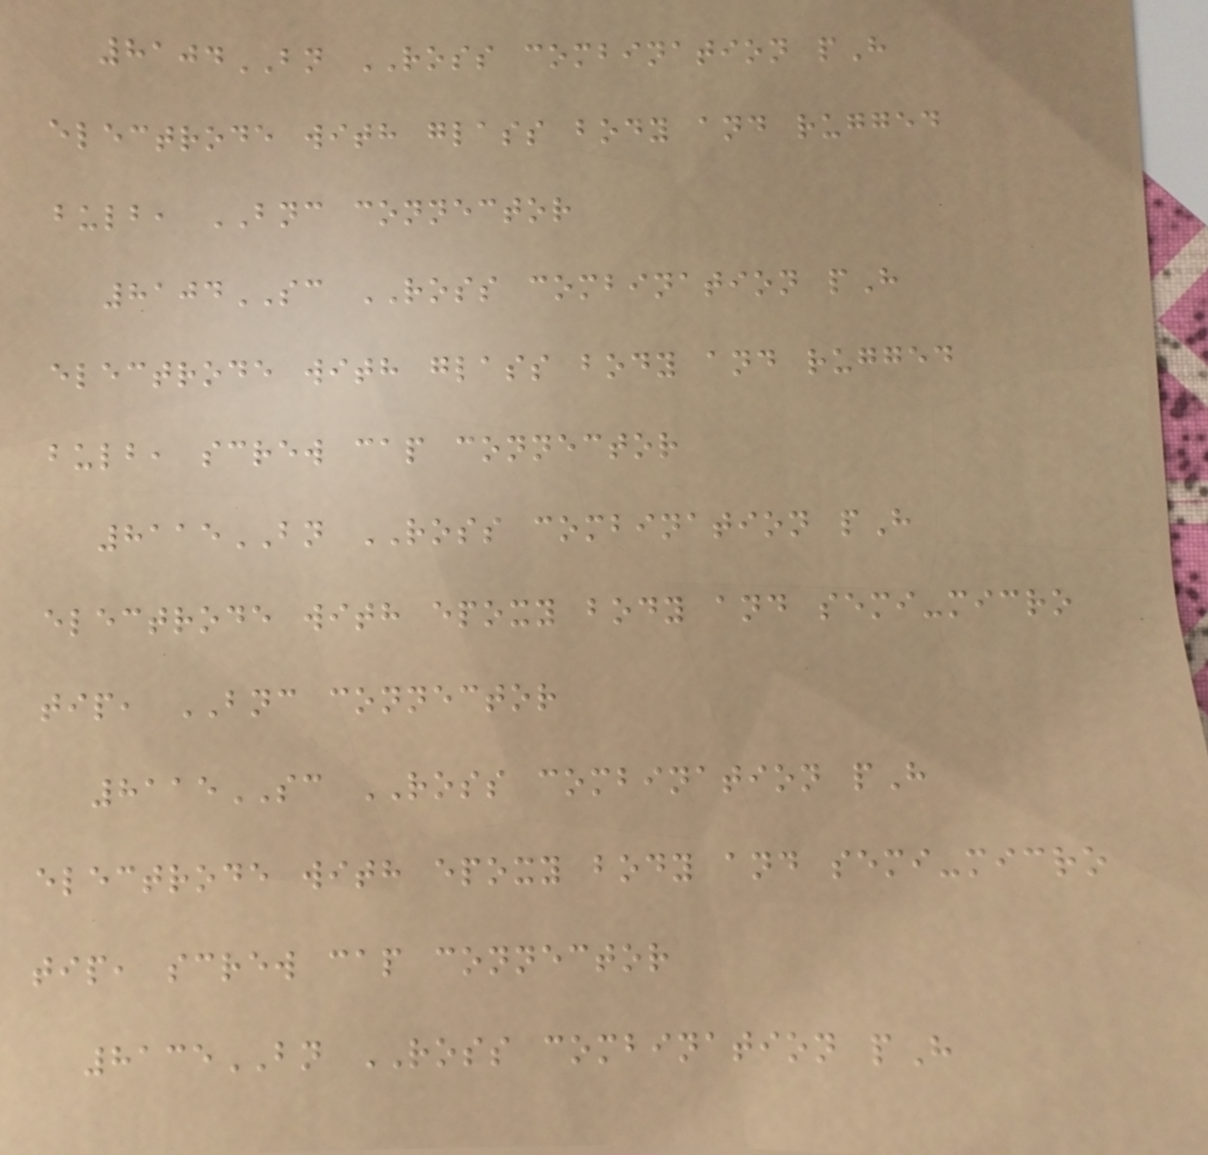8104BN ROSS combination pH
electrode with glass body and rugged
bulb, BNC connector
8104SC ROSS combination pH
electrode with glass body and rugged
bulb, screw cap connector
8115BN ROSS combination pH
electrode with epoxy body and semi-micro
tip, BNC connector
8115SC ROSS combination pH
electrode with epoxy body and semi-micro
tip, screw cap connector
8135BN ROSS combination pH
